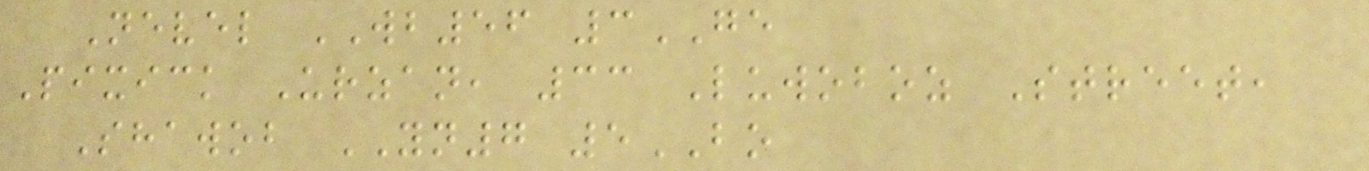Nevel WB56 3GE
Pixick Urzan, 33 Luwoboz Street,
Shawob YN7 5BO
